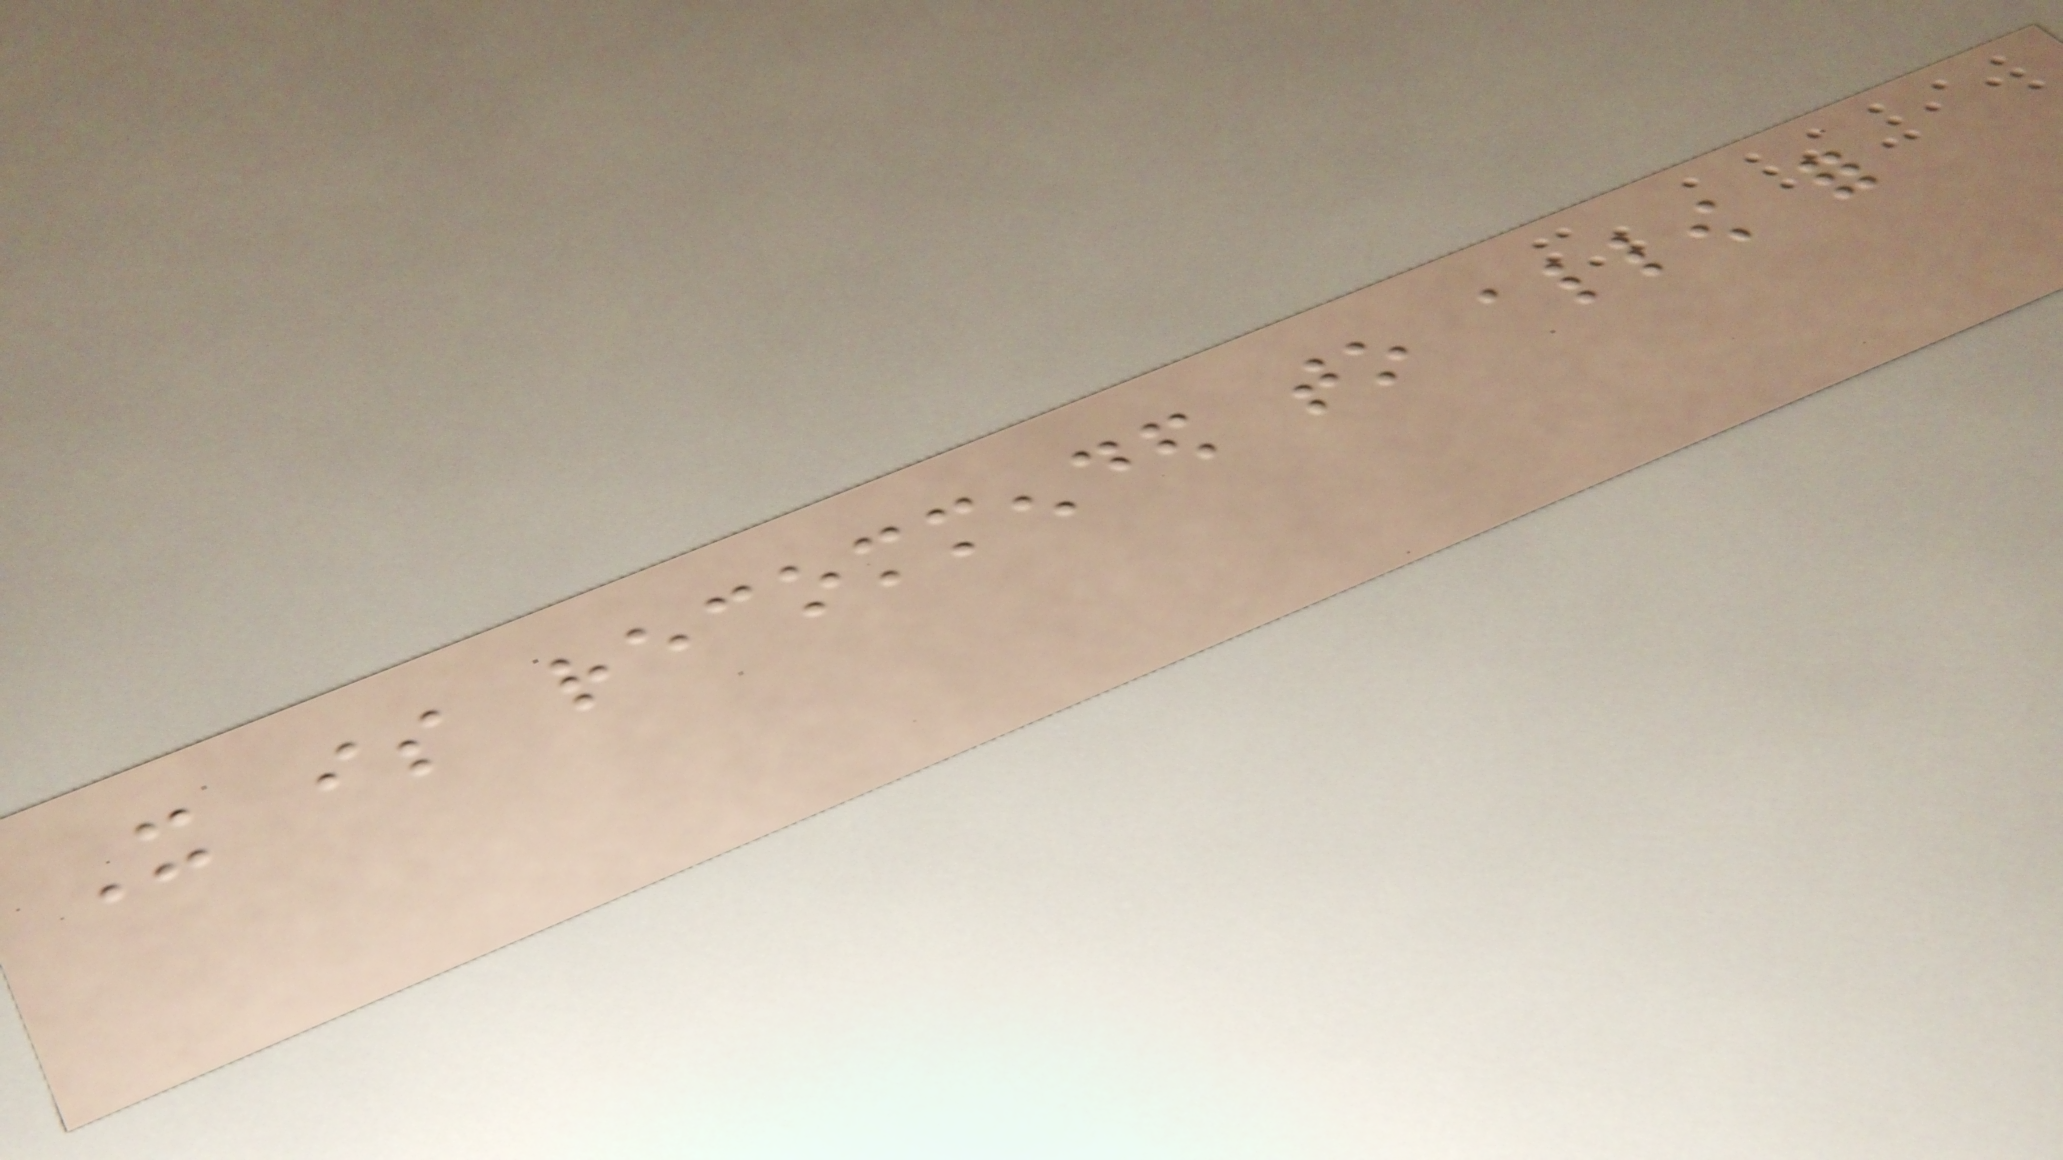It is recommended to allow for
